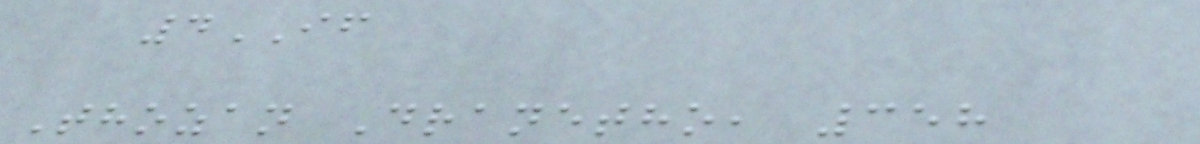4IF
Thozan Dranetho, 358
